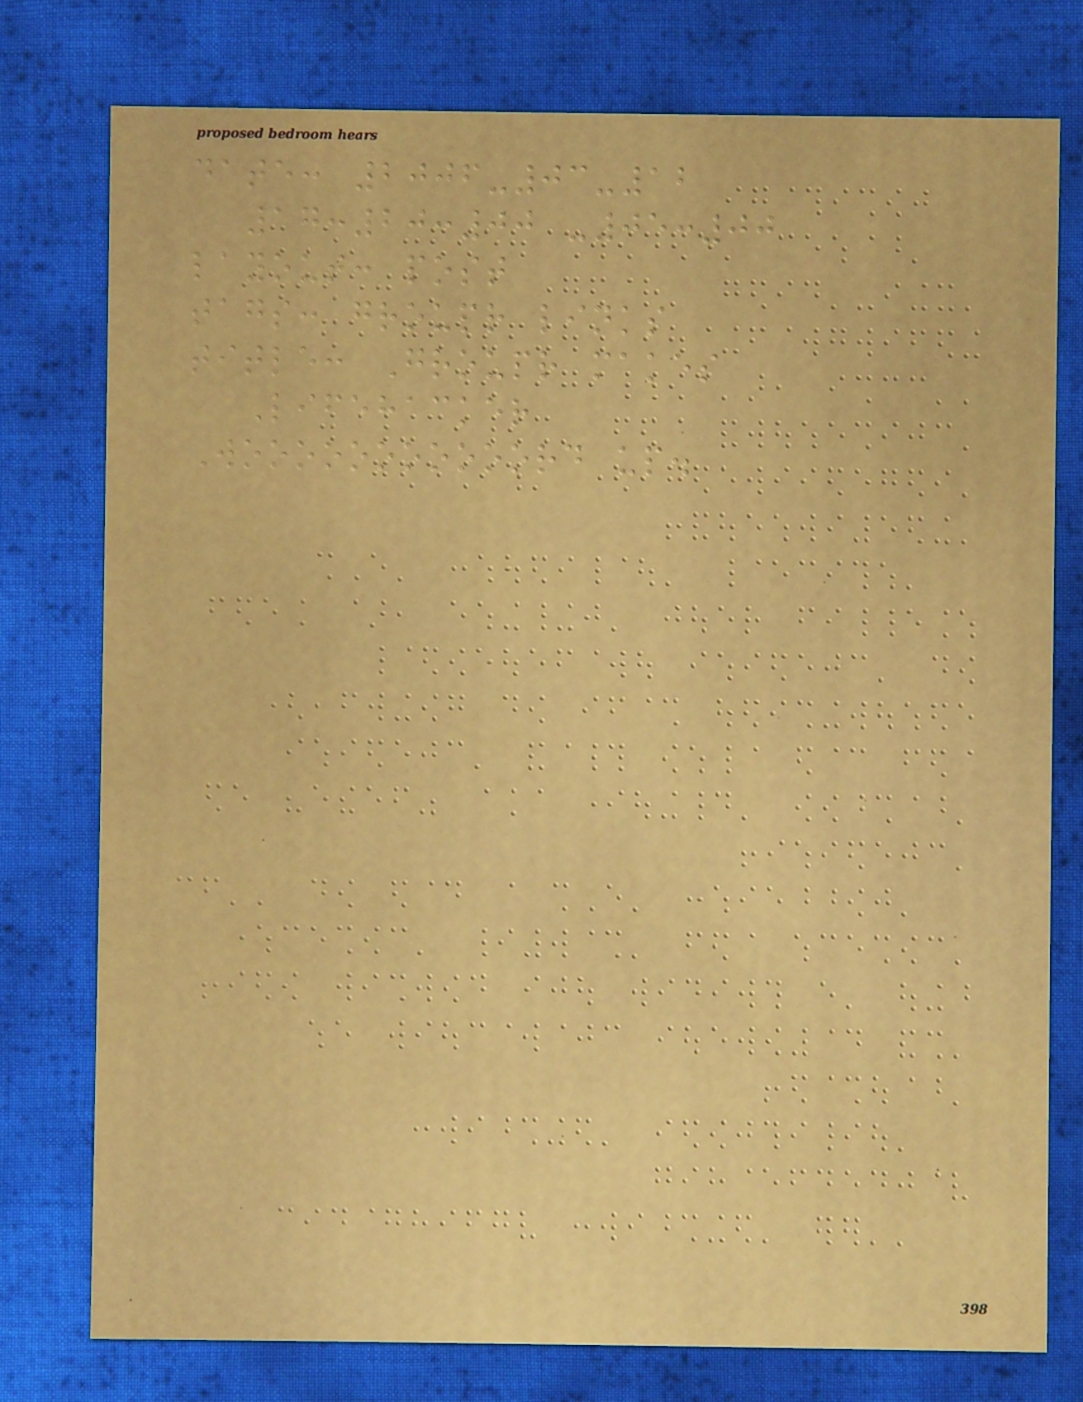date: 2006-03-12
17:20:00 -05:00
layout: post
tags: groupr links
title: Groupr makes
Lifehacker
Wooooooooooord up.
